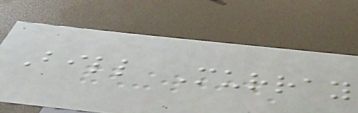Bill Murray
